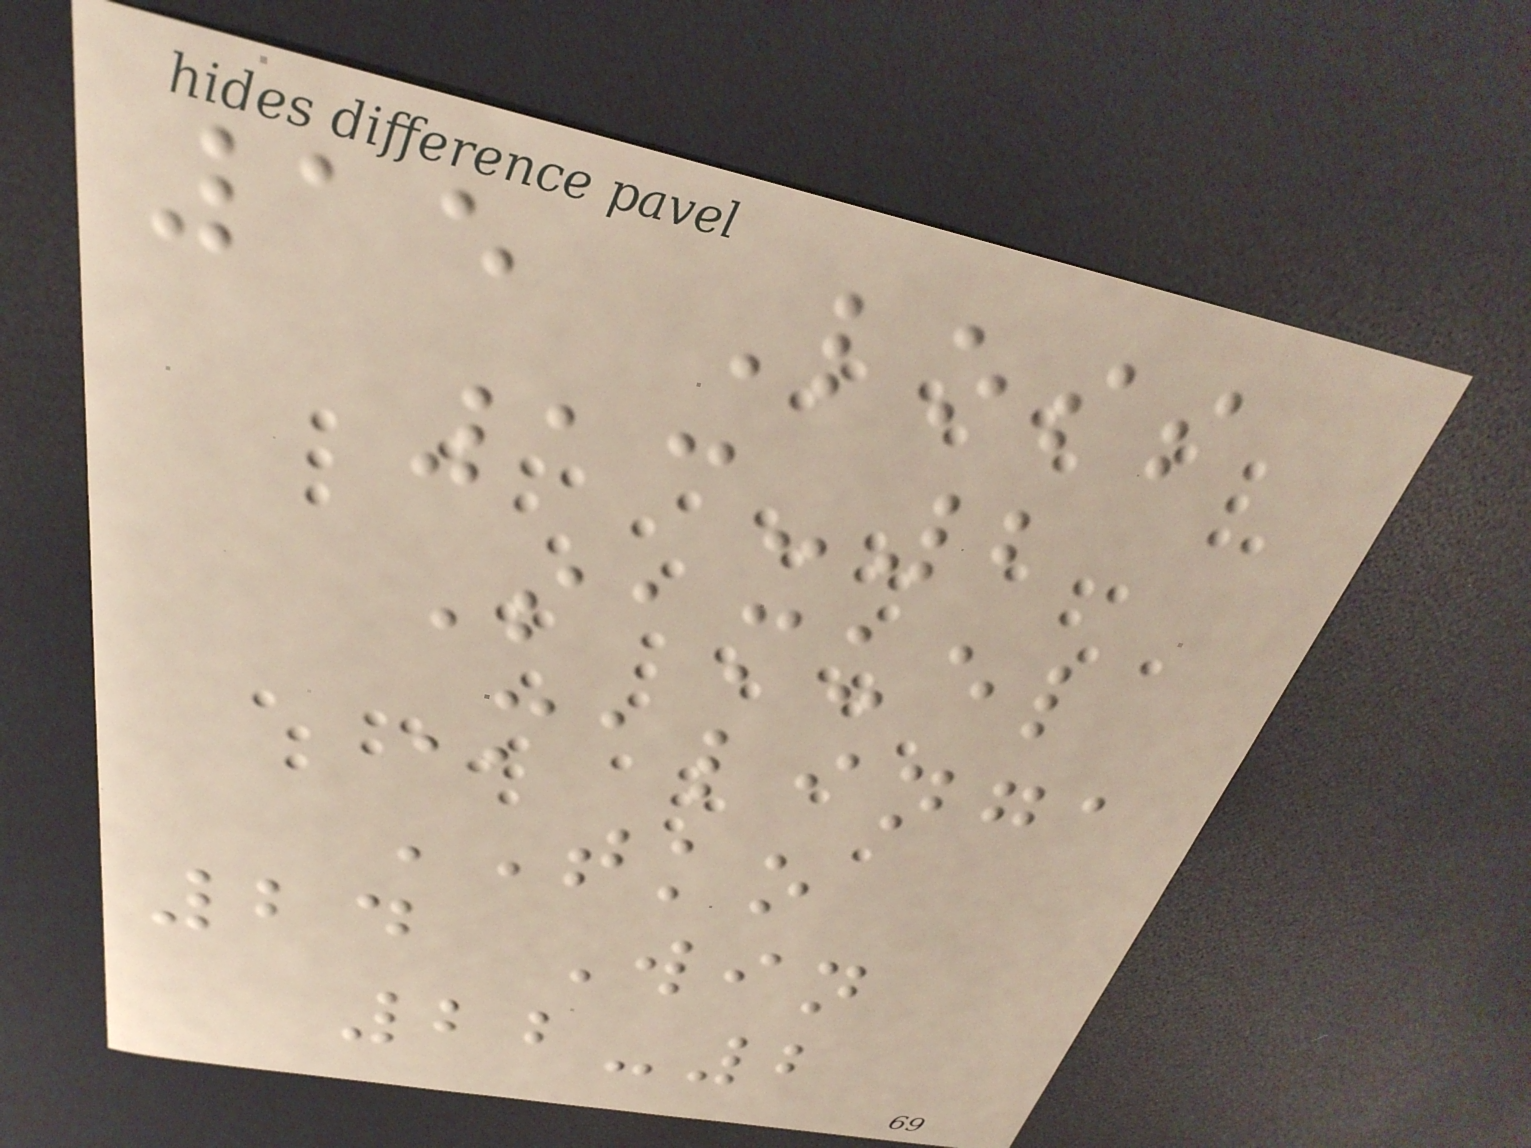15 Loss
13-2
Samuel
Malinga
TKO
24 Win
22-2
